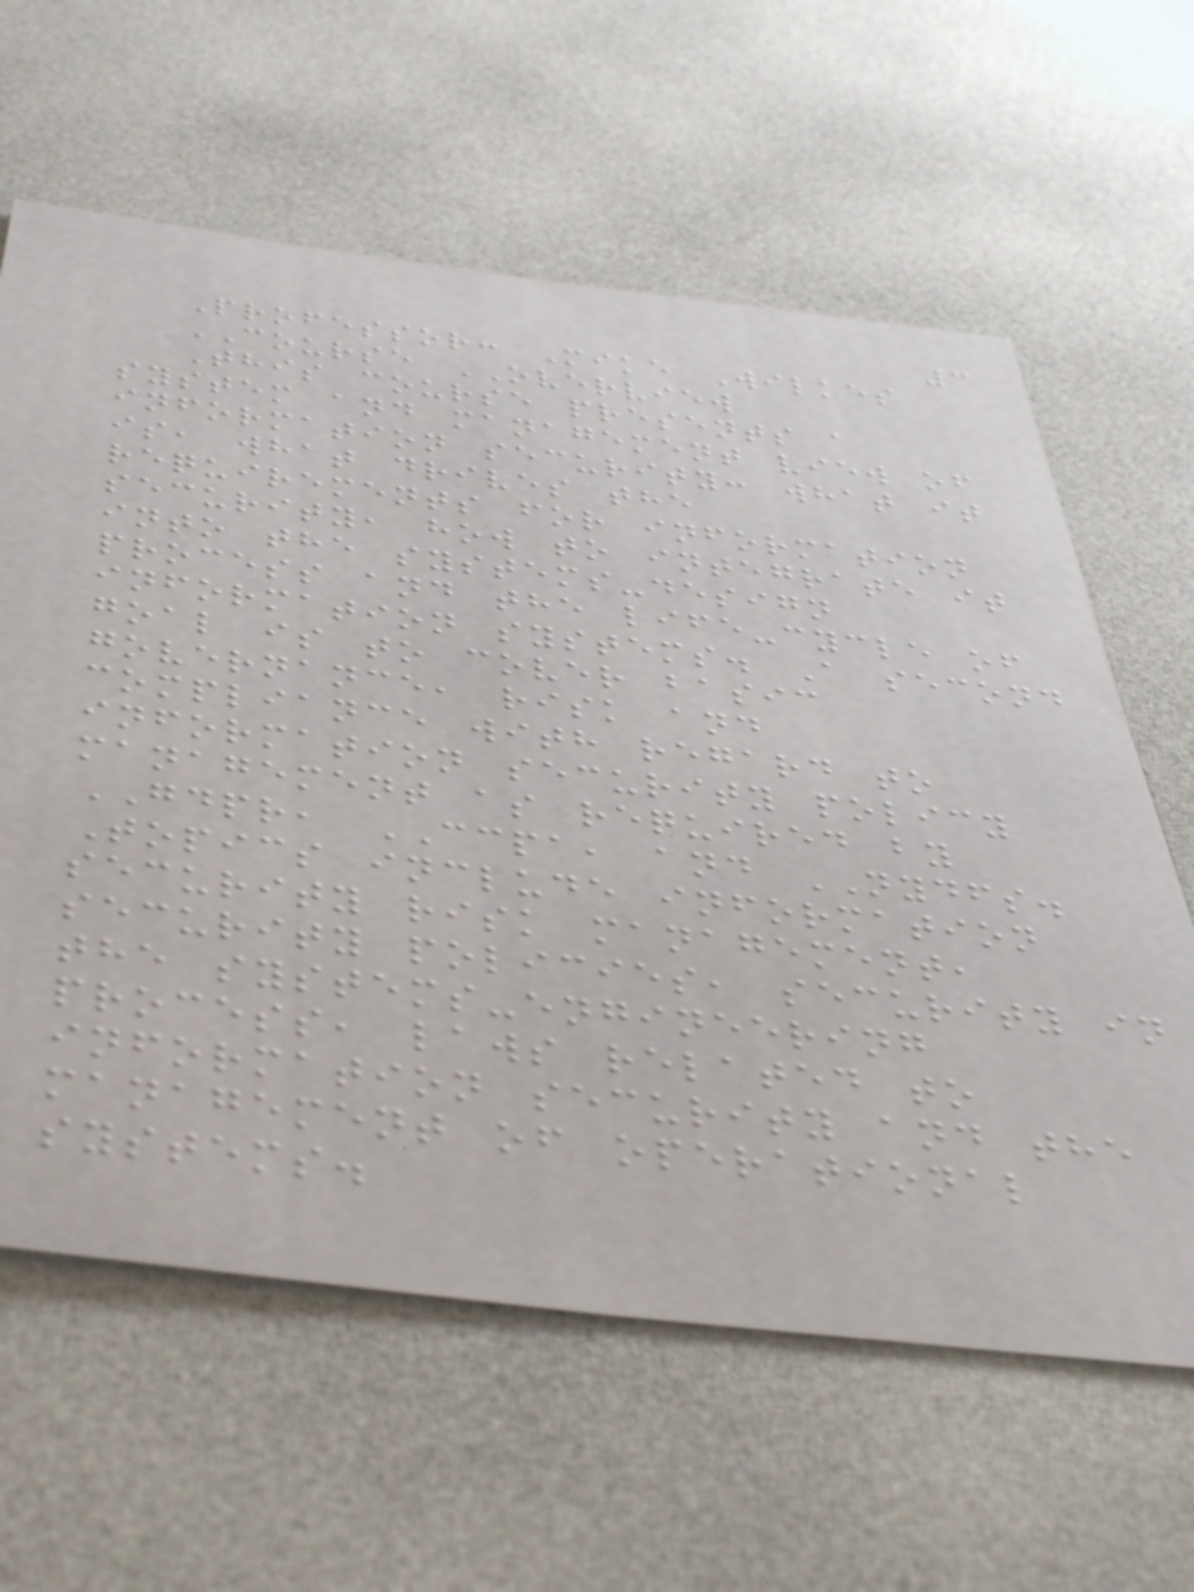3
Professor: Mike Wilkes
COURSE OVERVIEW
This course presents a
system and management view of
information security: what it
is, what drives the
requirements for information
security, how to integrate it
into the systems-design
process and the life-cycle of
information systems. A second
goal is to cover basic
governance, risk and
compliance with regard to
information security policy
management as required by
GDPR, CCPA, and NYDFS.
Topics include information
security risk management,
security policies, security in
the systems-engineering
process, laws related to
information security and the
management of operational
systems.
